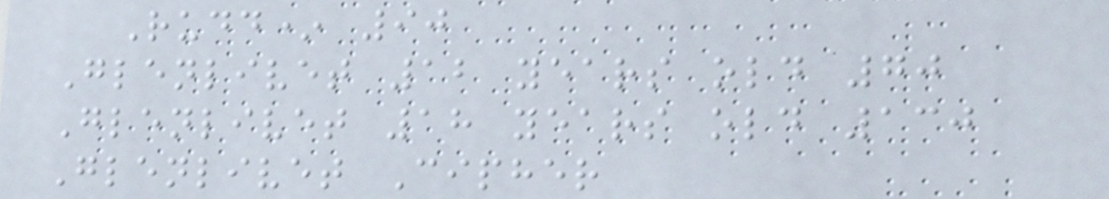Rudd* 90
Glenlivet 12 years old 70
Glenlivet 18 years old 130
Glenlivet Cipher
